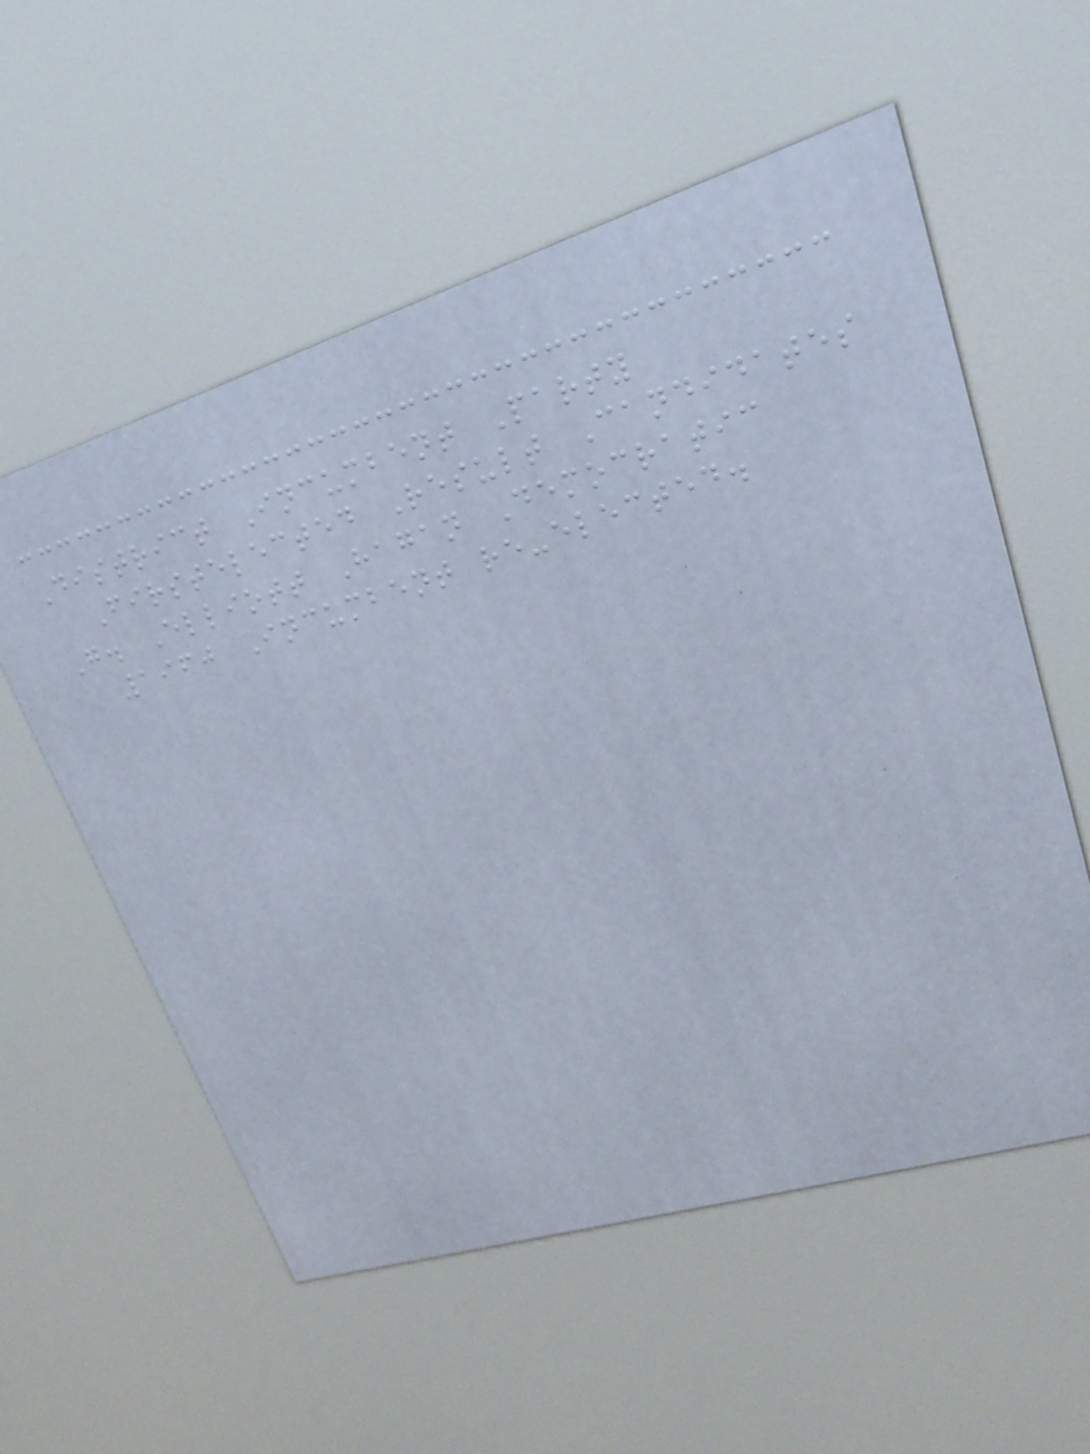District Incumbent Party
Firstelected Result Candidates
G. Elliott Hagan Democratic
1960 Incumbent re-elected.
